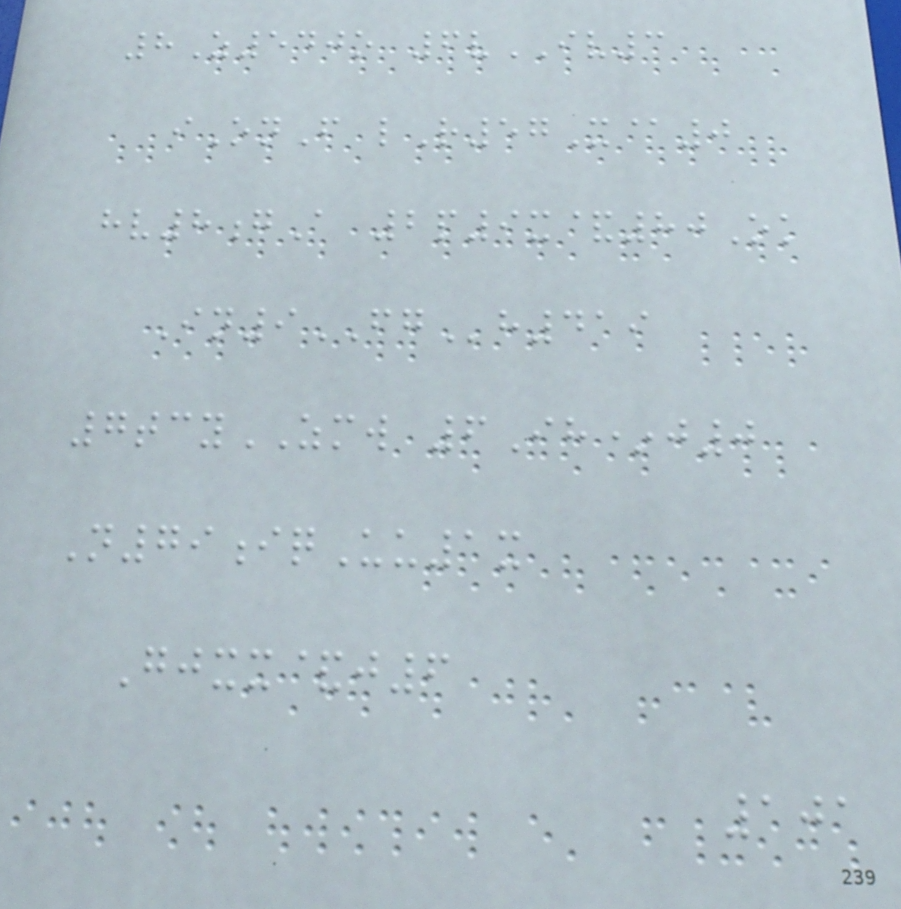8Z540o 6vIV3
iOnF lR57X@0
hv8gA 2p9x&80Ok
In9FGh419
7tcyZMW 6Ih*j0
N79iqUu1x
Gjxx&j6
101
